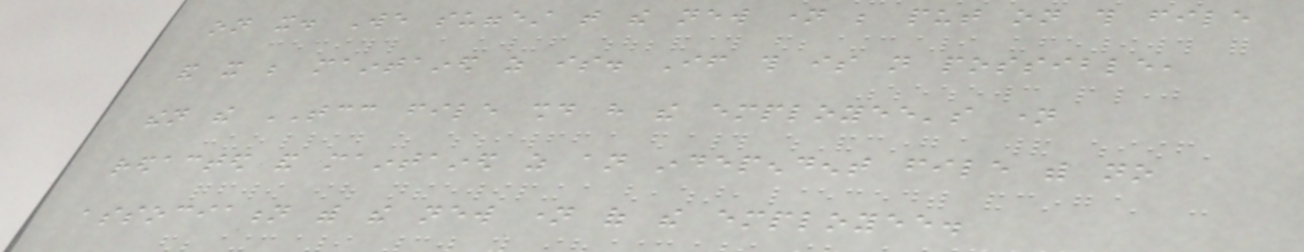on it. We suggest that the new name be put on this file
and it be maintained as is. If this is not possible,
then the TCC file should have the employee's name
redacted and maintained as an independent file with no
association with the new name of the employee.
